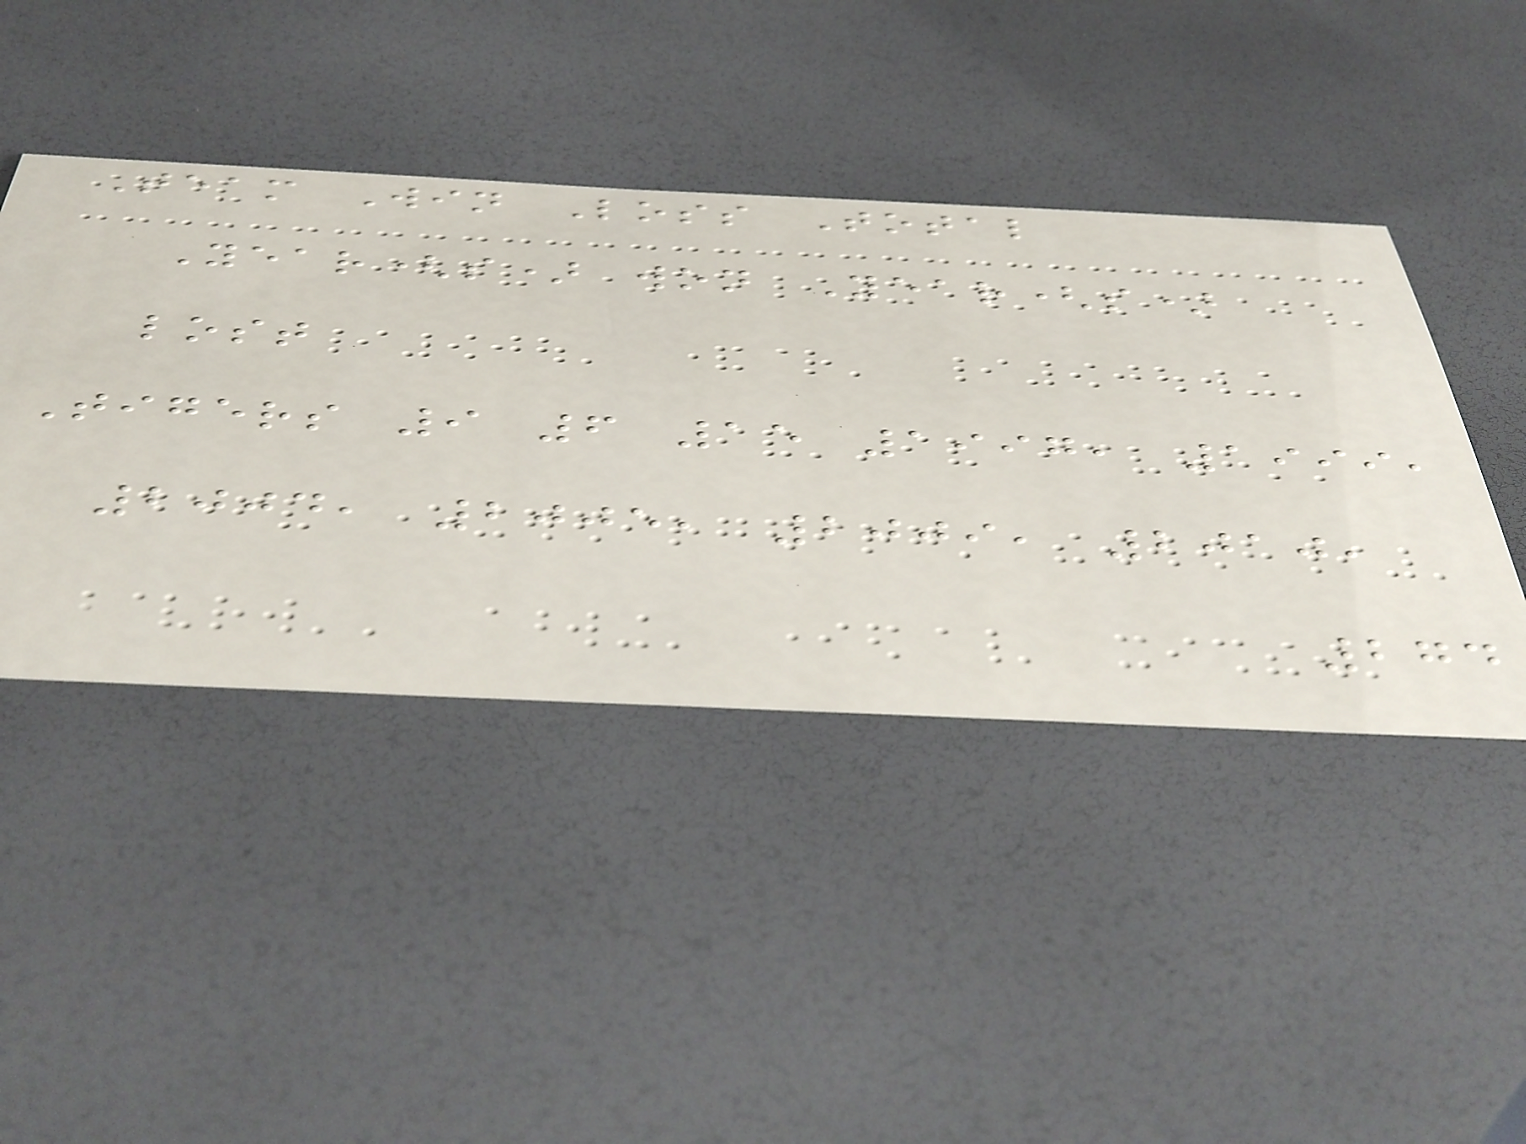Team Win Loss Total
Year(s) won Year(s)
lost
Tigers 9 6 15 1997, 1999,
2004, 2005, 2009, 2010,
274
